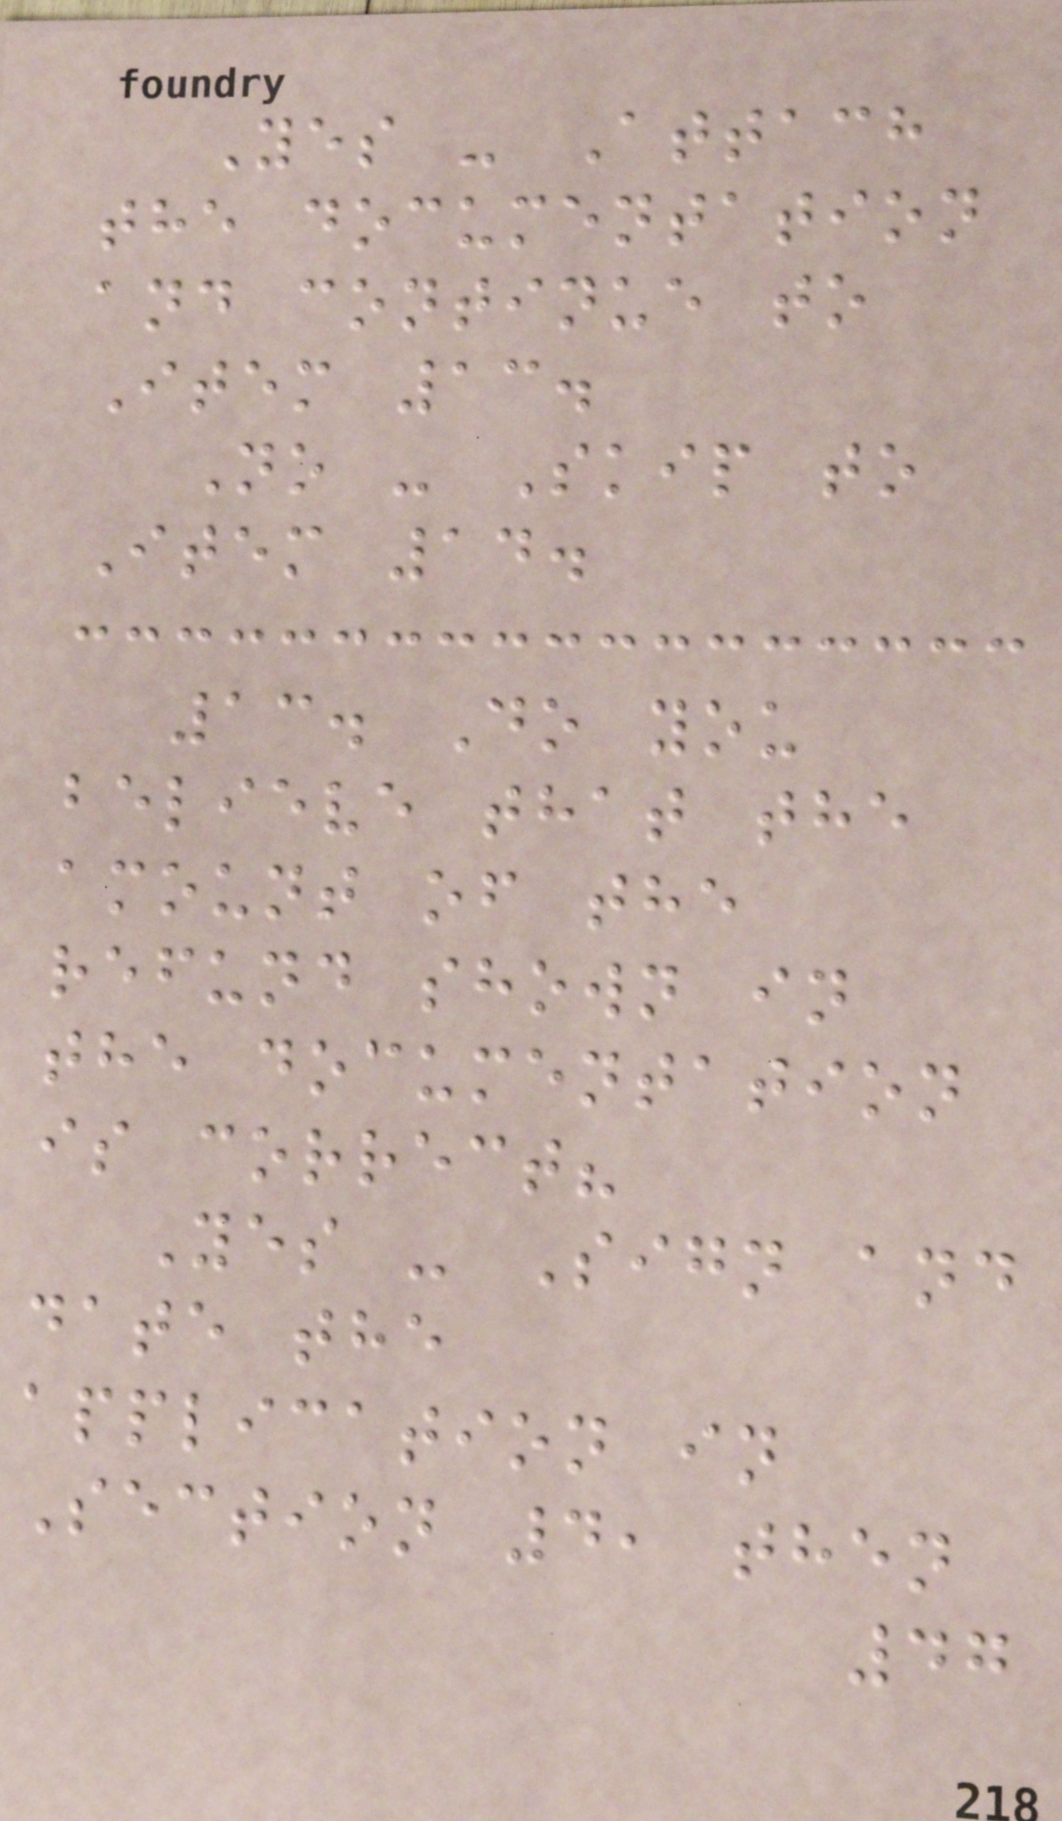Yes - Attach
the documentation
and continue to
Item 13.
No - Skip to
Item 14.
13. Do you
believe that the
amount of the
refund shown in
the documentation
is correct?
Yes - Sign and
date the
application in
Section 4, then
47
